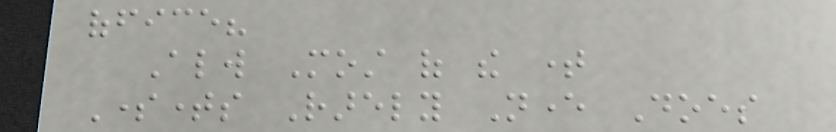office?
Always Most of the time
Sometimes Rarely Never Does
